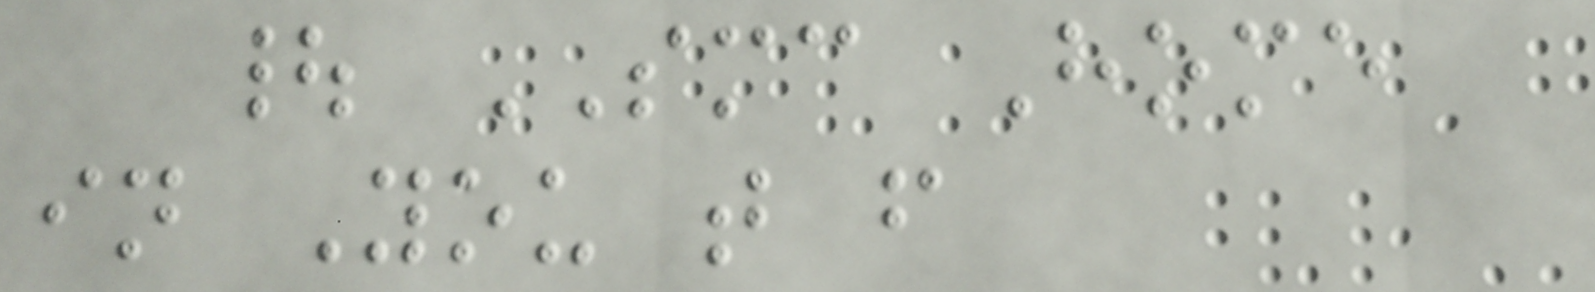| SMC Home
in You t f
